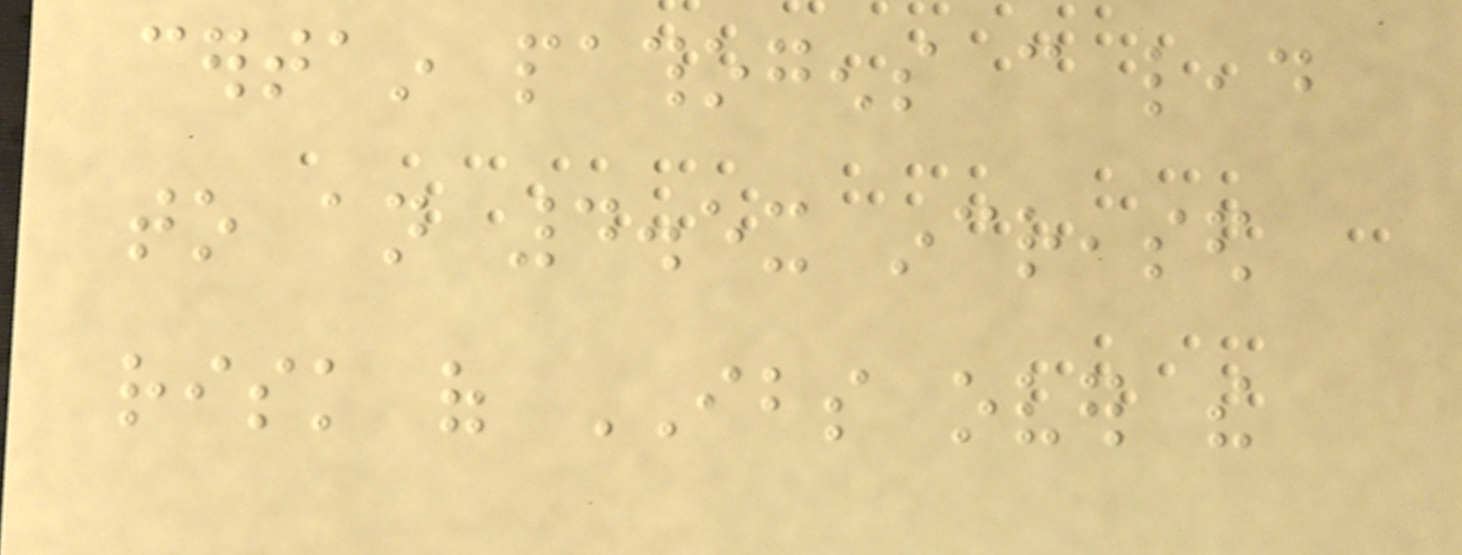certain pathogens can lead
to an 4.5x increased
risk of IBS over the
